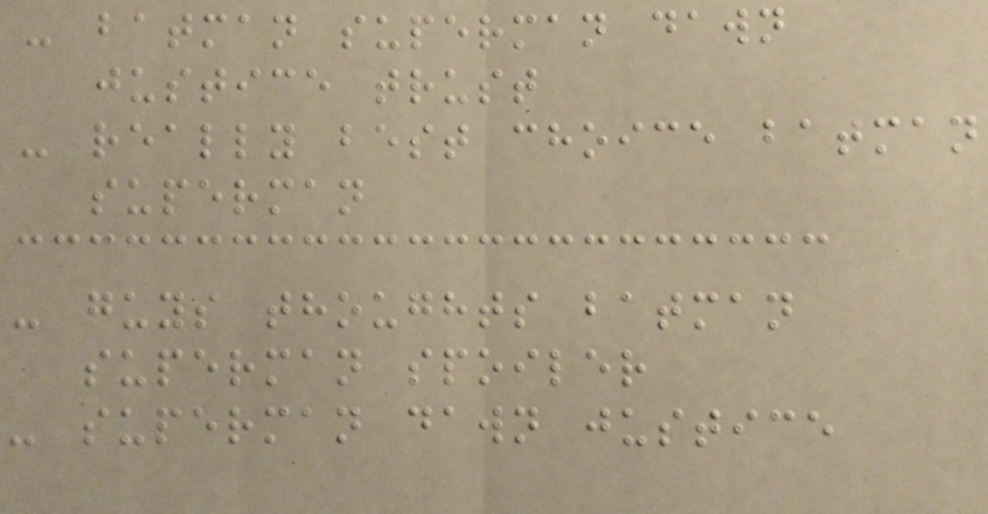- batman superman dawn
justice trust
- really best choice batman
superman
- guys thoughts batman
superman spoiler
- superman dawn justice
